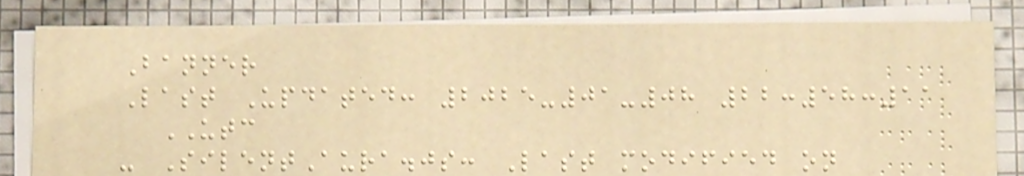Banner
Last Updated: 2025-01-08 22:58:11
UTC
- SilentAura.js: Last modified on
